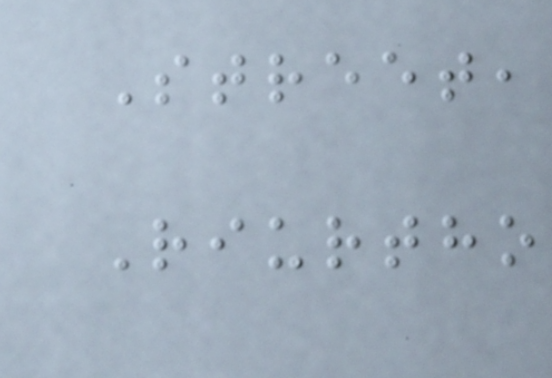Street,
Riurtho
